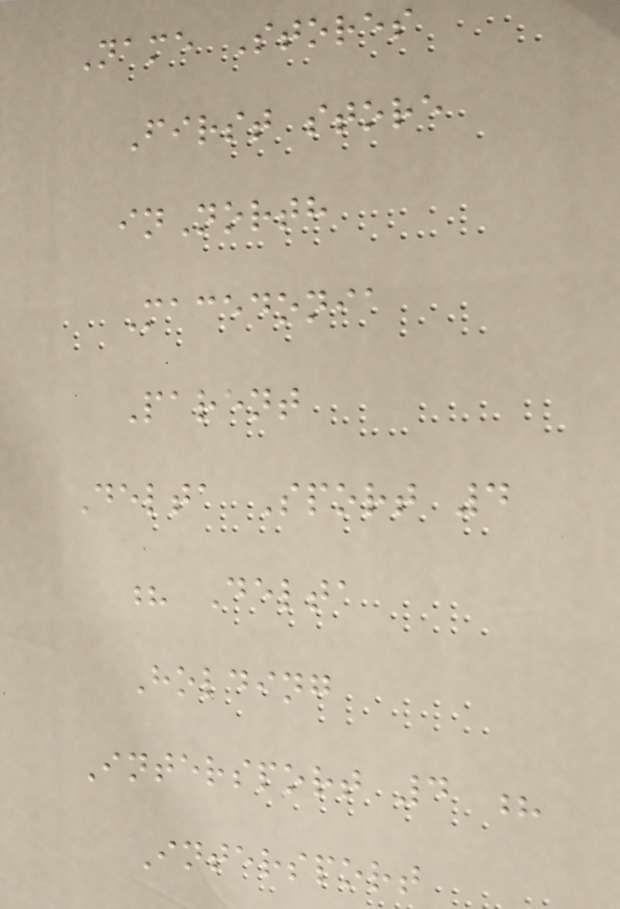Name Stores
First store
inNorth
Macedonia
Parent
Delta Sport 4
? Delta
Holding
Intersport 4 ?
Intersport
